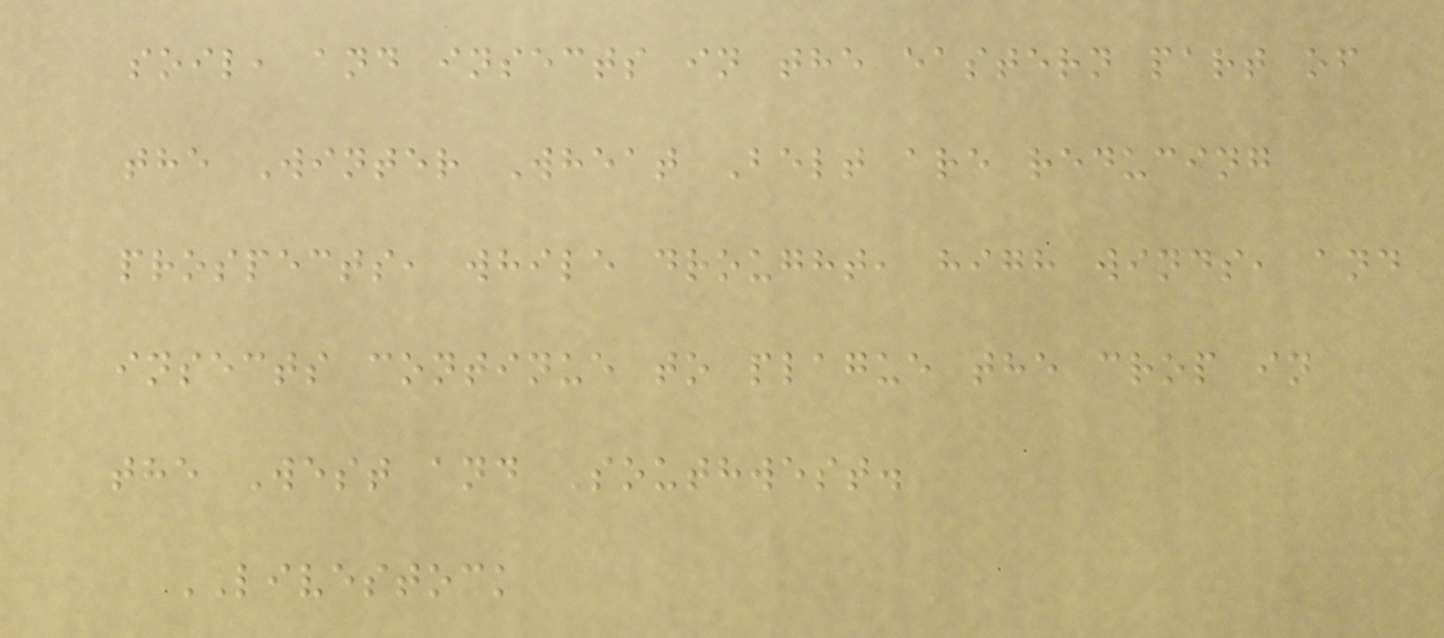soil, and insects in the eastern part of
the Winter Wheat Belt are reducing
prospects, while drought, high winds, and
insects continue to plague the crop in
the West and Southwest.
LIVESTOCK
